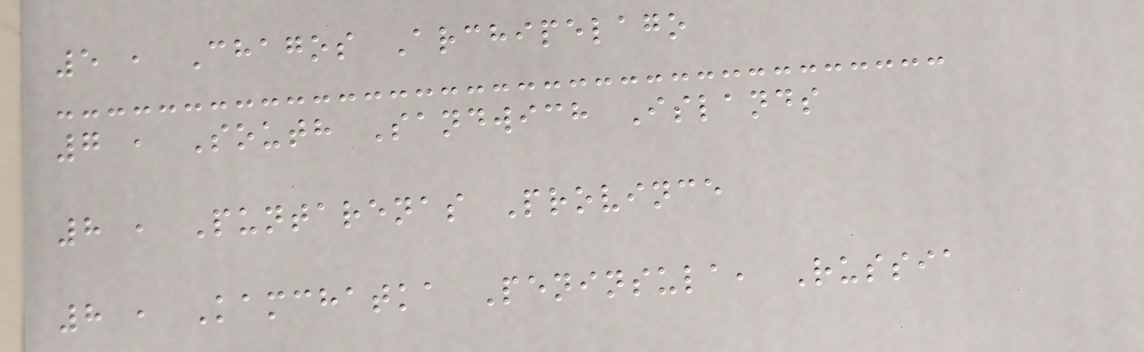5 , Chagos Archipelago
7 , South Sandwich Islands
8 , Puntarenas Province
8 , Kamchatka Peninsula, Russia
